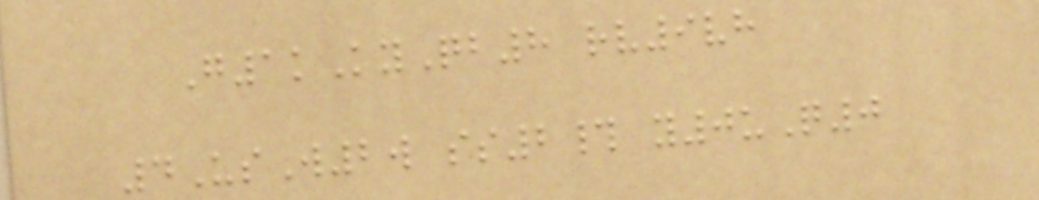G1kKyQb8 rv9vh
4UsW2w ss2# y0uQ0
